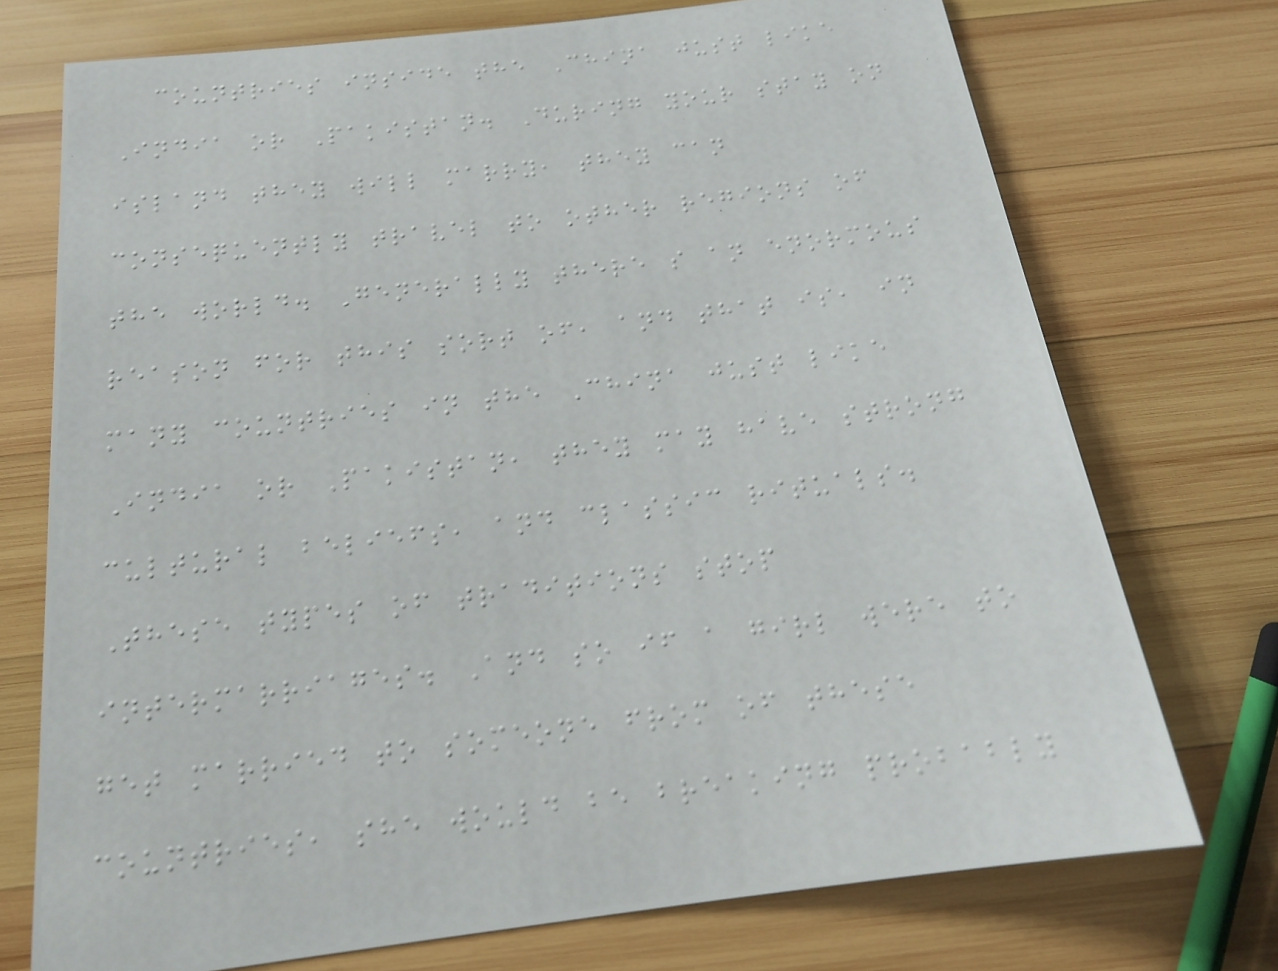countries inside the China just like
India or Pakistan. During your stay on
island they will marry, they can
consequently travel to other regions of
the world. Generally there s an enormous
reason for this sort of, and that is, in
many countries in the China just like
India or Pakistan, they may have strong
cultural beliefs, and classic rituals.
These types of traditions stop
intermarriages. And so if a girl were to
get married to someone from of these
countries, she would be breaking probably
